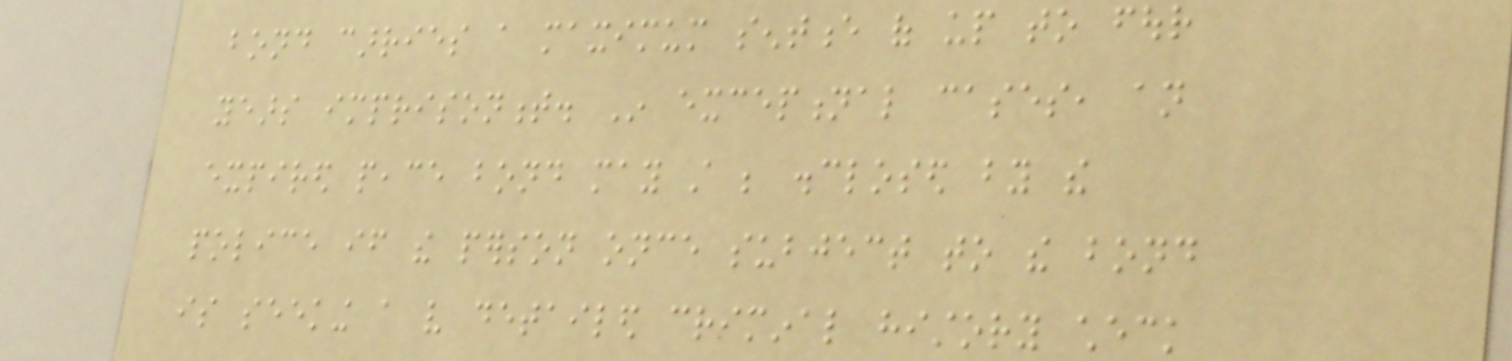bond carries a maximum sentence of up to four
years imprisonment. In exceptional cases, an
expired peace bond may still be disclosed by the
police if the person once subject to the bond
is seeking a very detailed criminal history check
